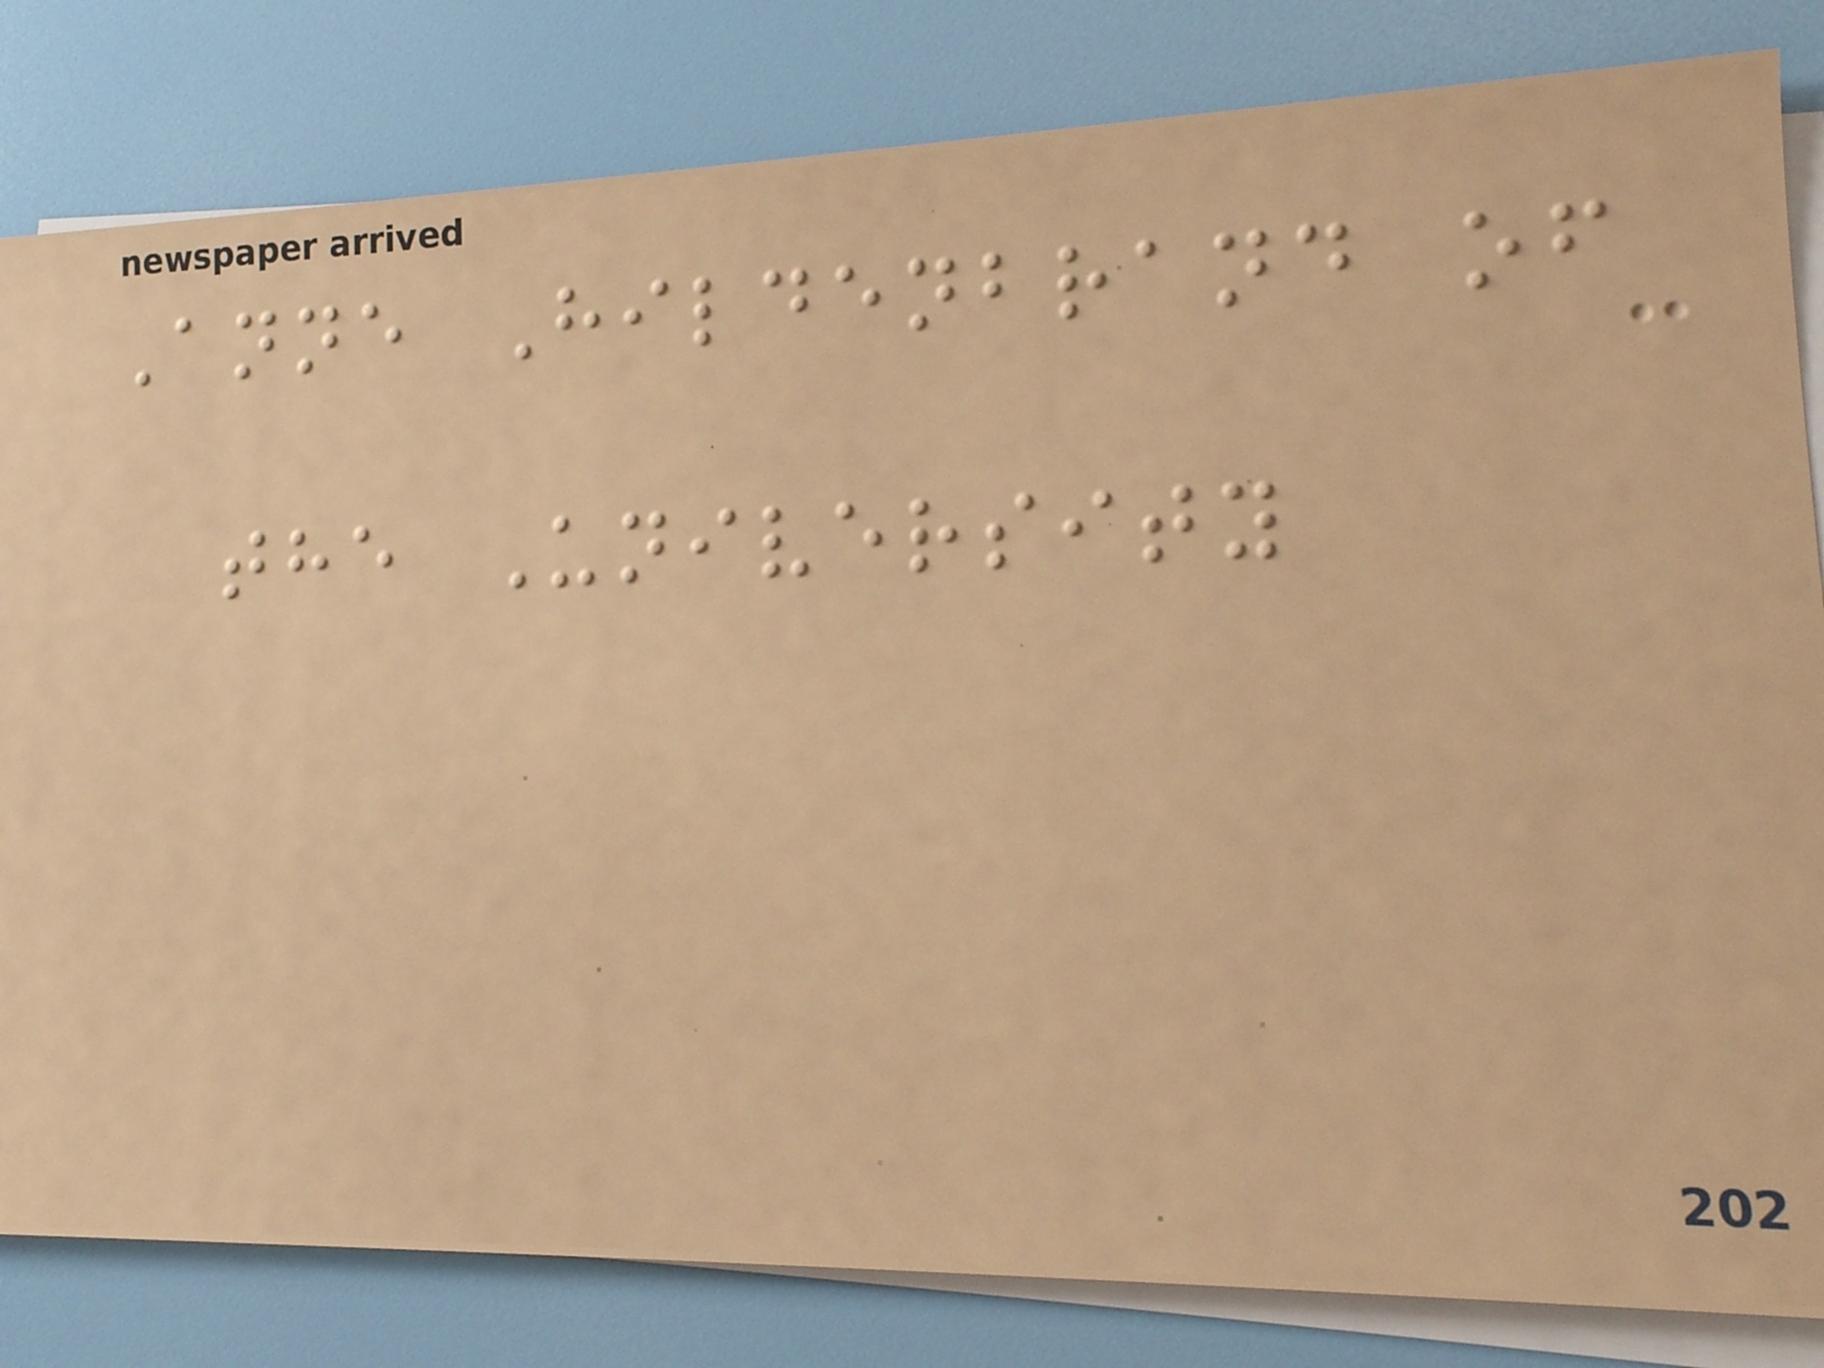Anne Hildenbrand of
the University
